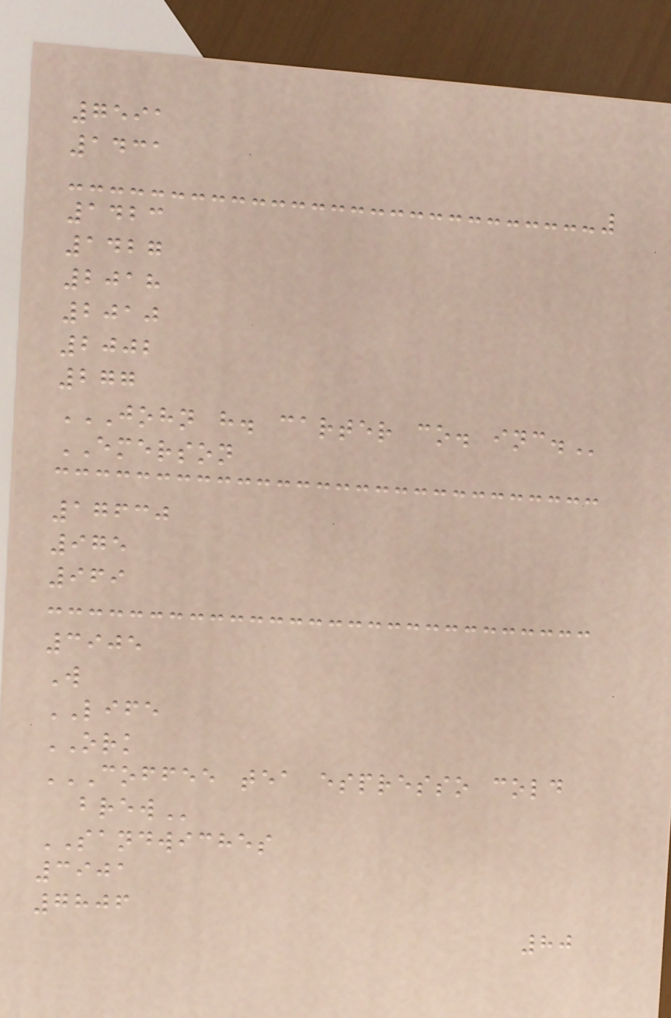7591
1431
1423
1427
2018
2010
2002
277
JOHN H. CARTER CO. INC.
EMERSON
17630
975
969
3905
W
LIFE
ORK
COFFEE TEA ESPRESSO COLD
BREW
SANDWICHES
3901
7806
80
